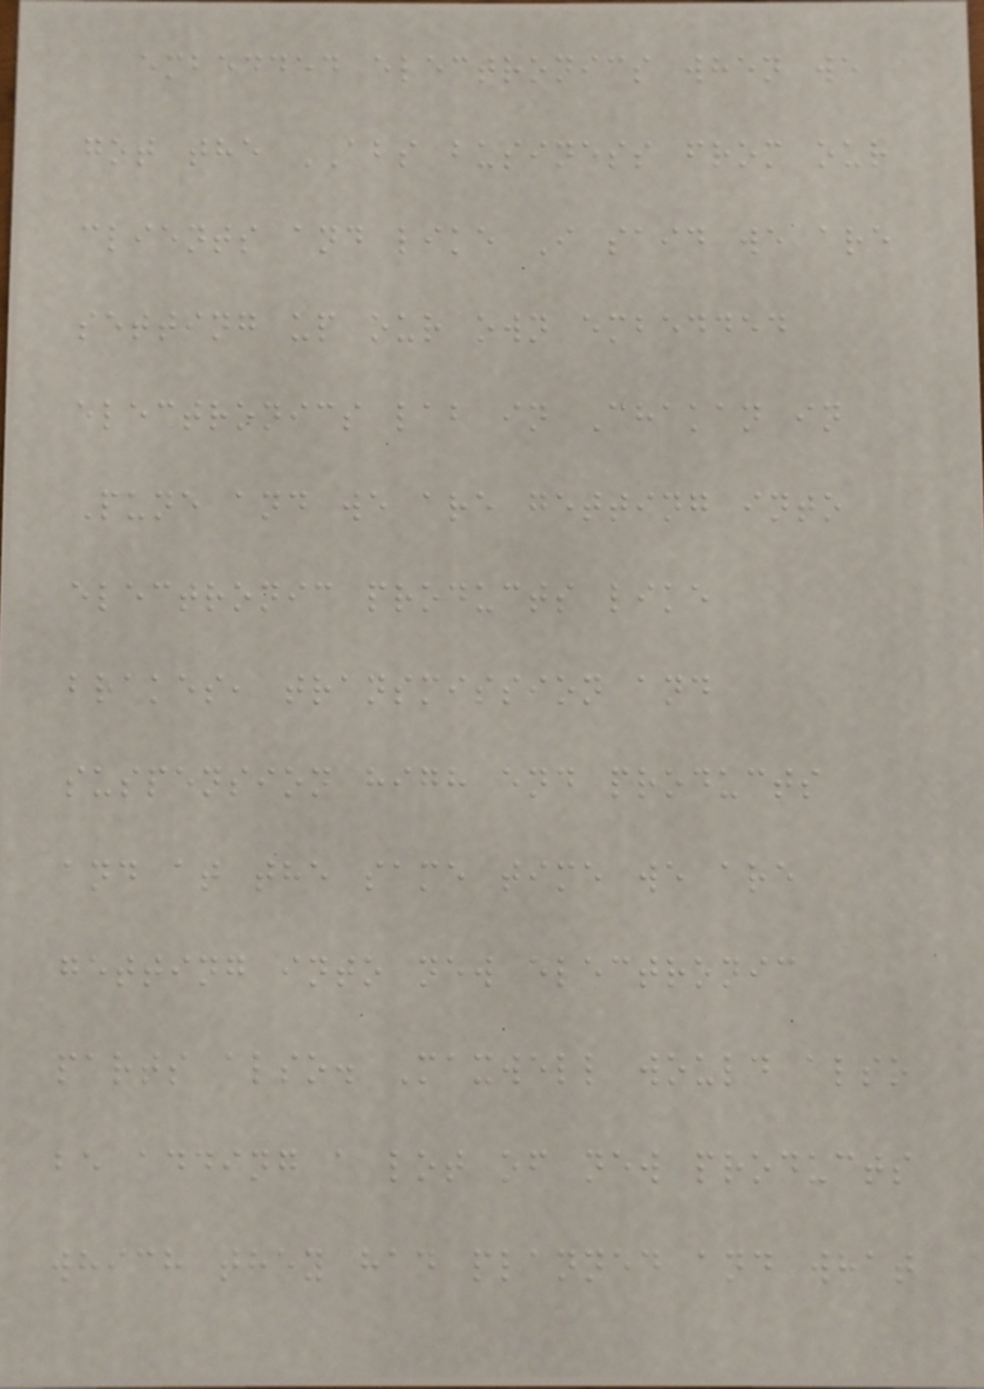embedded electronics when we
got the ABS business from our
clients and like I said we are
setting up our own embedded
electronics lab in Chakan in
Pune and we are getting into
electronic products like
brakes, transmission and
suspension high end products
and at the same time we are
getting into new electronic
parts also. Maxwell would also
be adding a lot of new products
which they had planned and what
